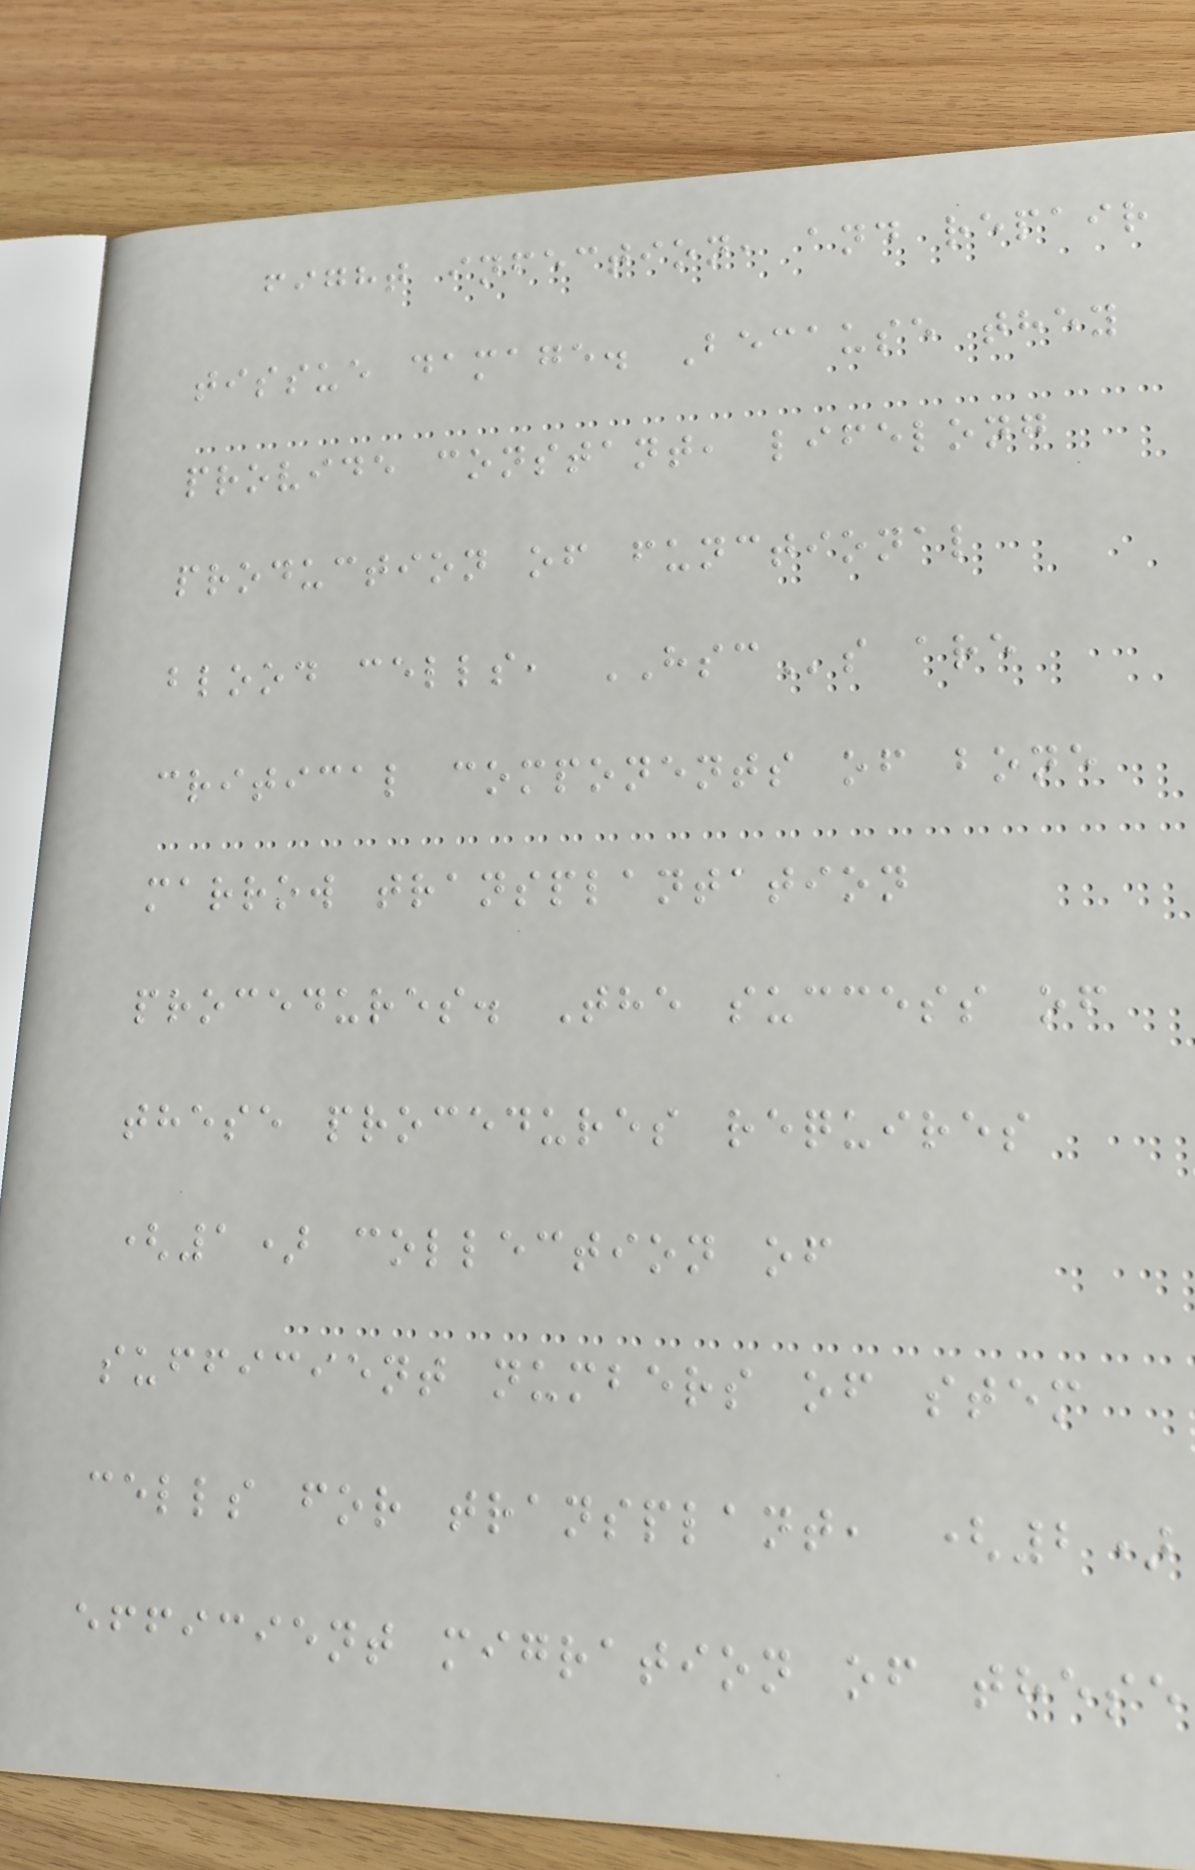fight infection, and repair
tissue damage. Because they
provide constant, lifelong
production of functional
blood cells, HSCs are
critical components of bone
marrow transplantation
procedures. The success of
these procedures requires
(1) collection of
sufficient numbers of stem
cells for transplant, (2)
efficient migration of these
